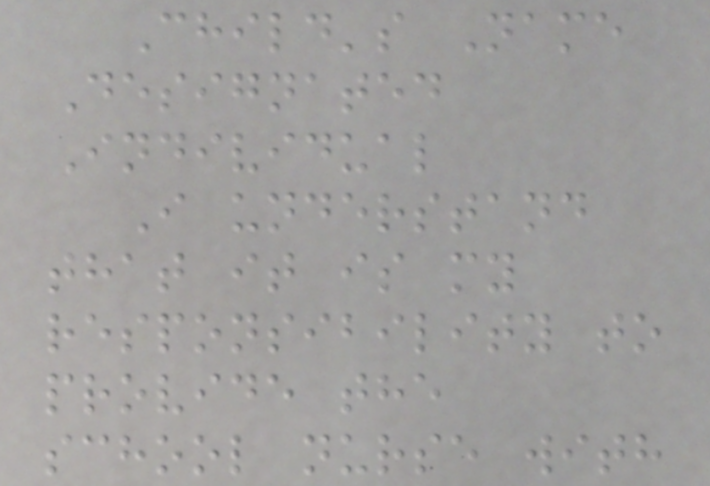Child's Name
Designated
Individual
I understand
that it is my
responsibility to
provide the
school nurse with
